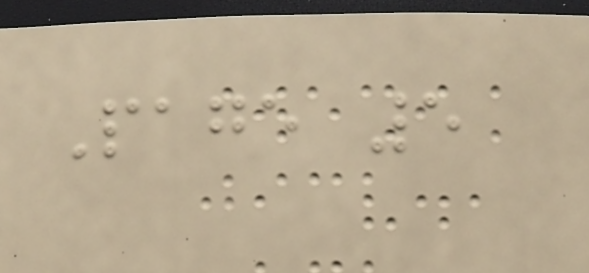Page 5
